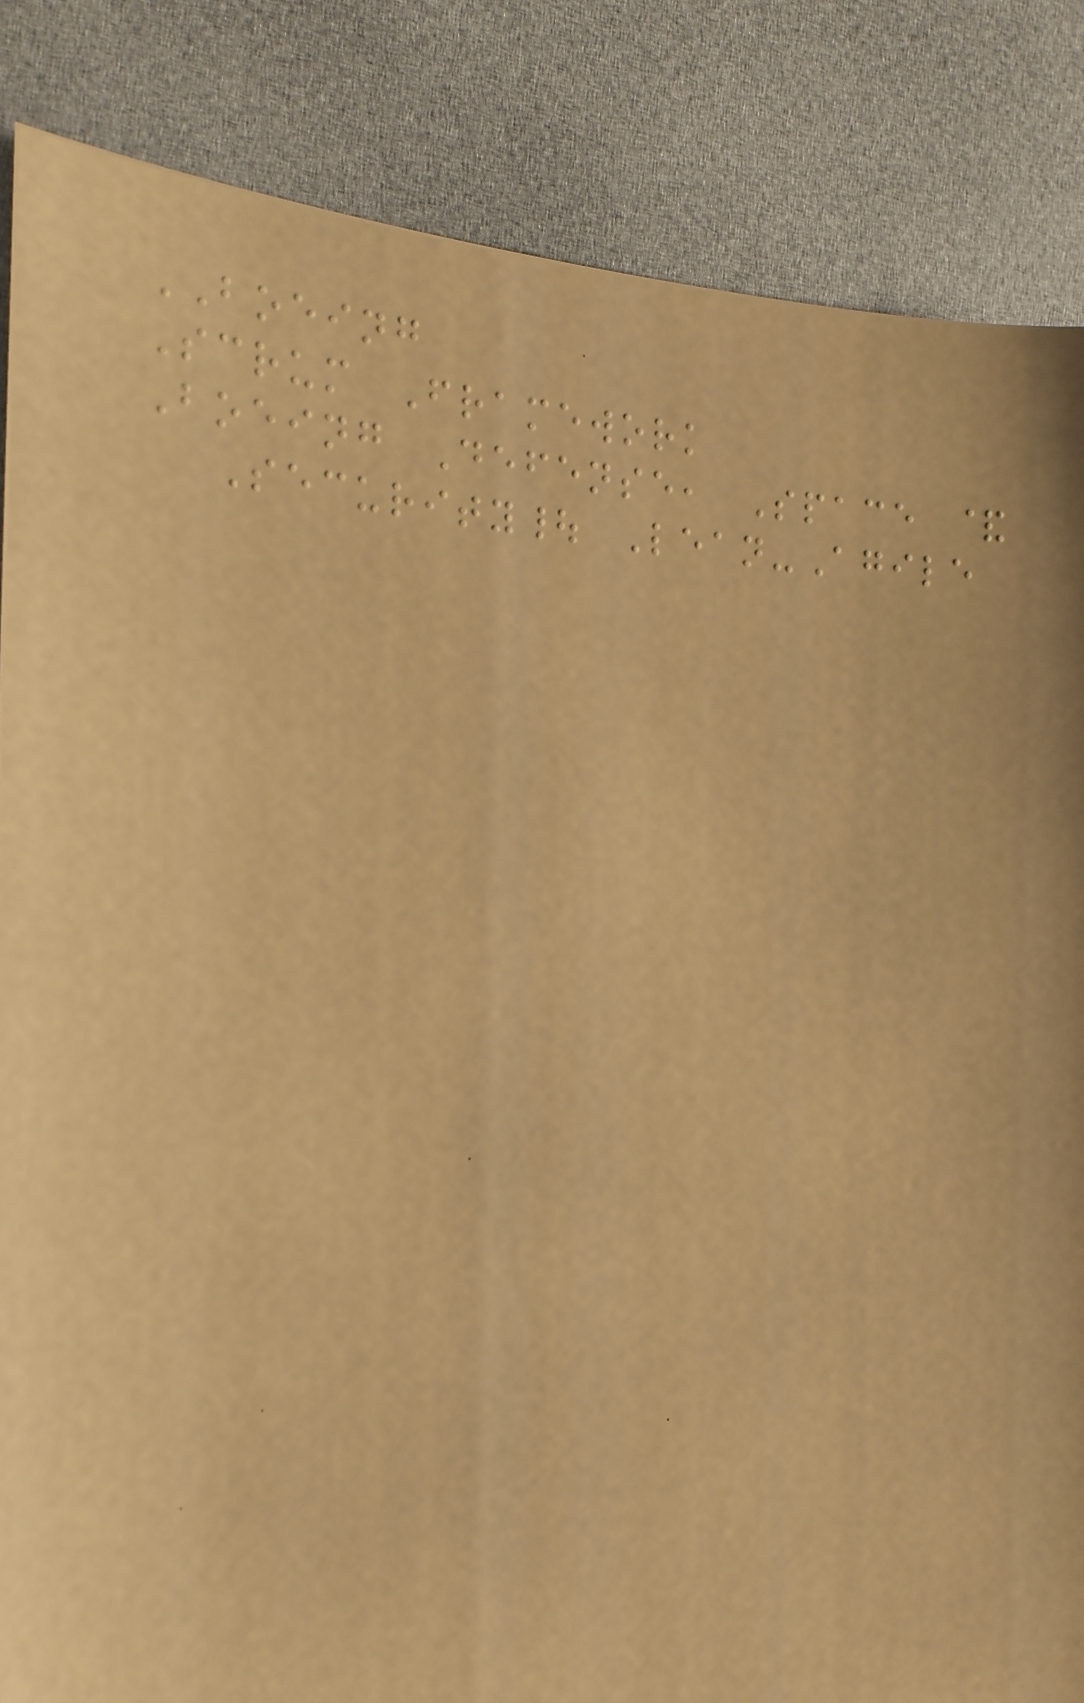BOEING
Scrum Framework
Boeing Defense, Space &
Security| Lean-Agile
